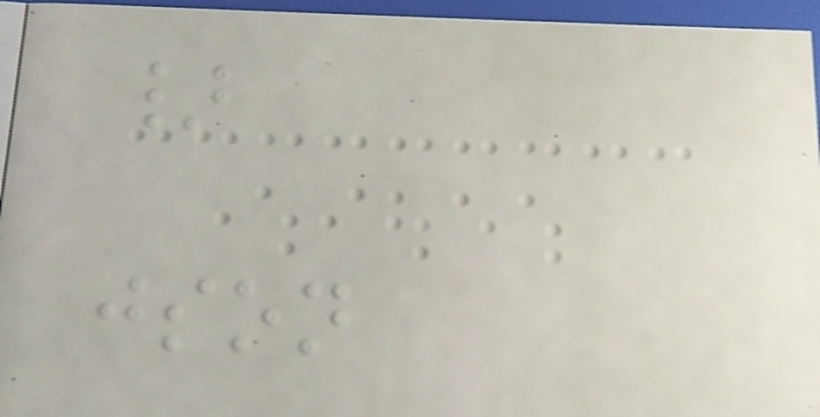}
json
